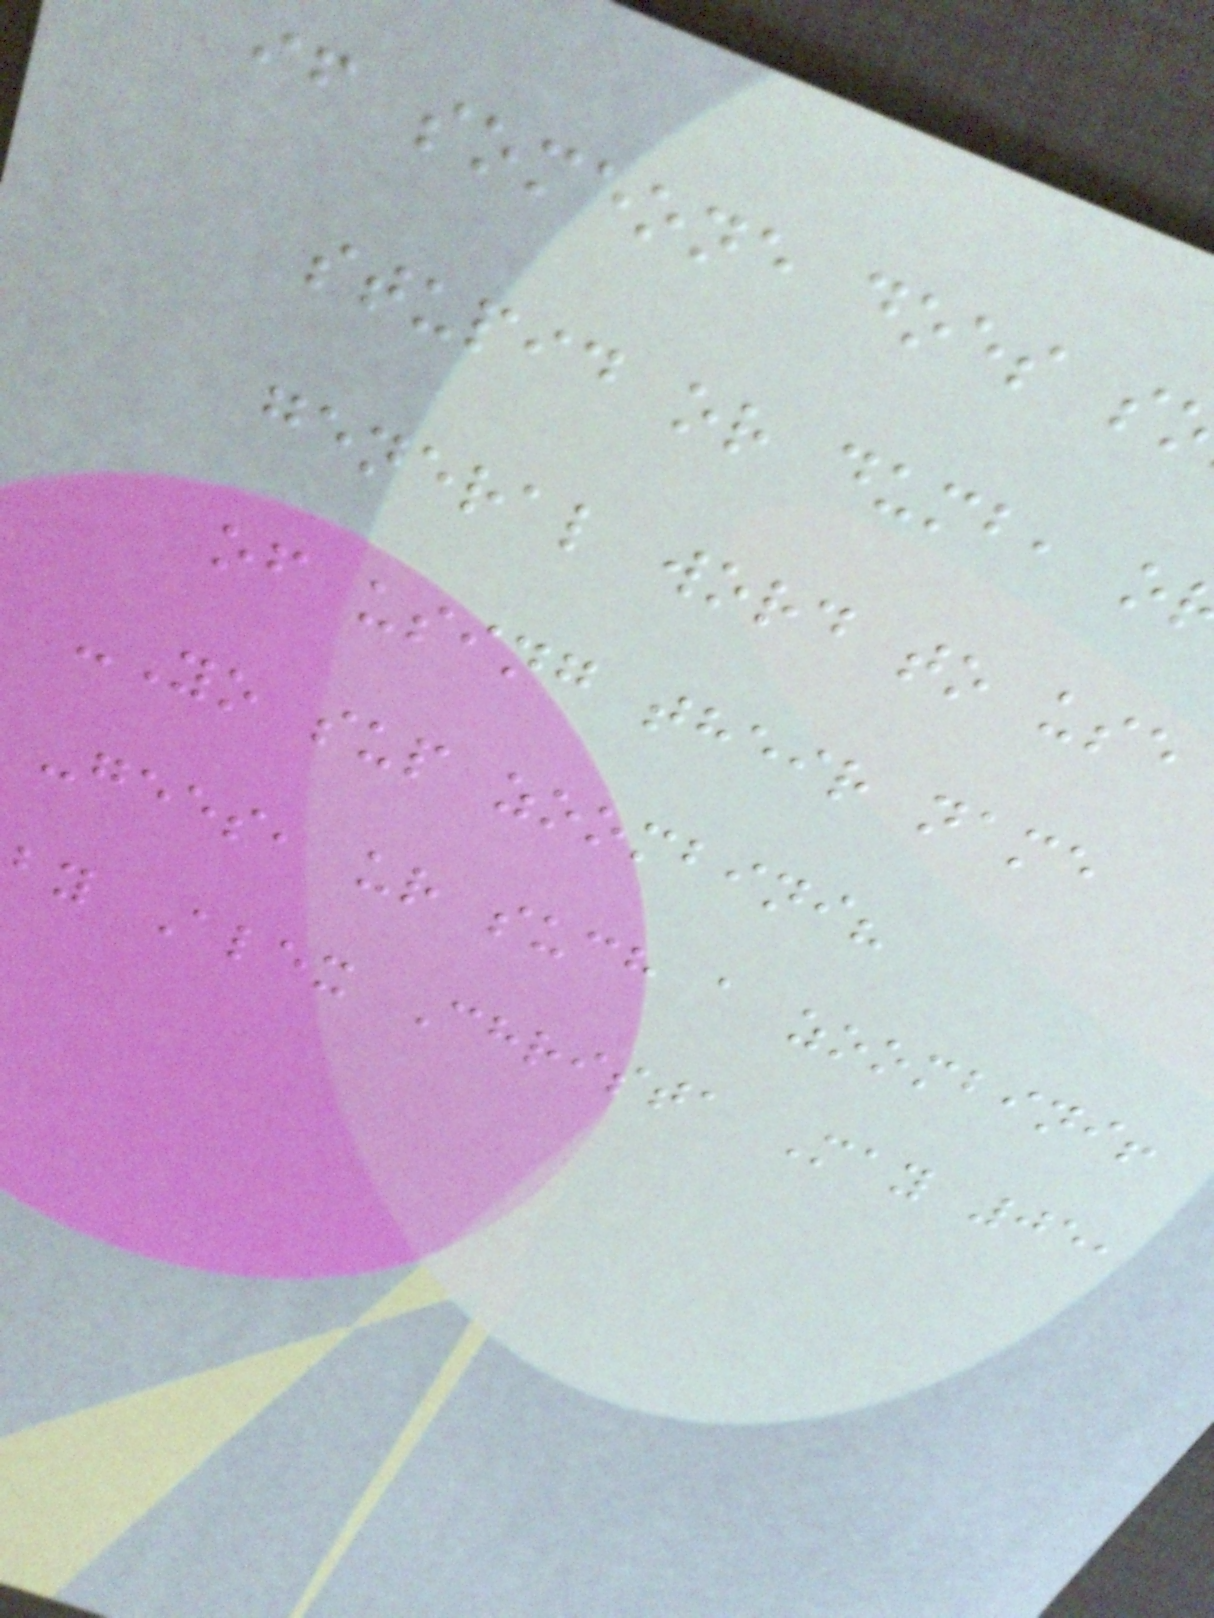if someone does s
stupid or dumb, o
general word to use
of using their name
-Yo sup zoombini?
-gees, ur such a zoombini!
by Alex Christa May 05,
